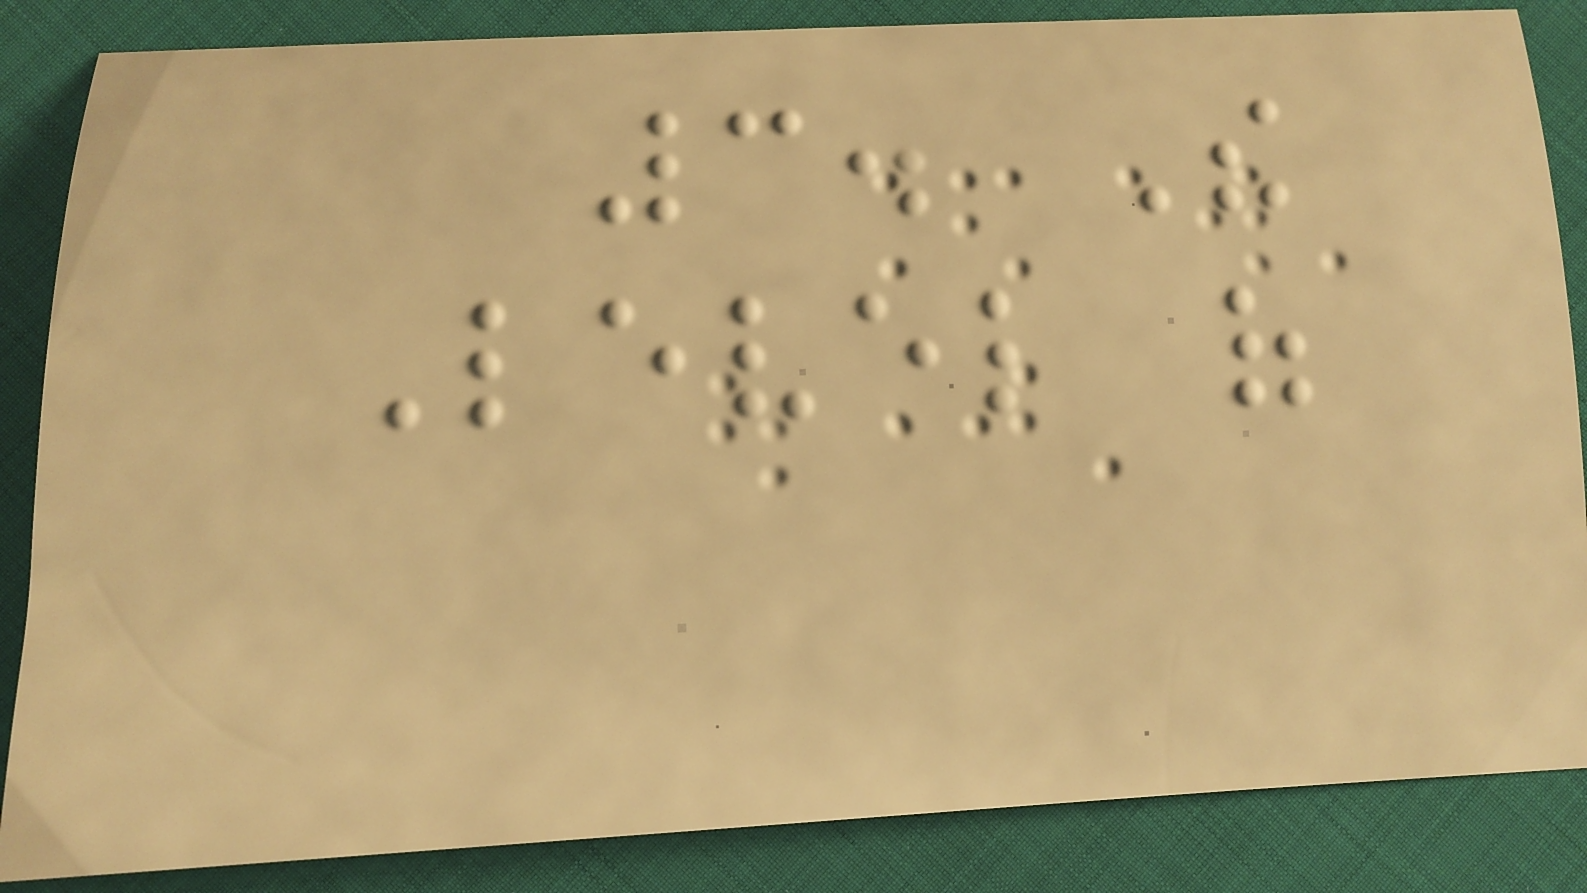3. The
Level of
